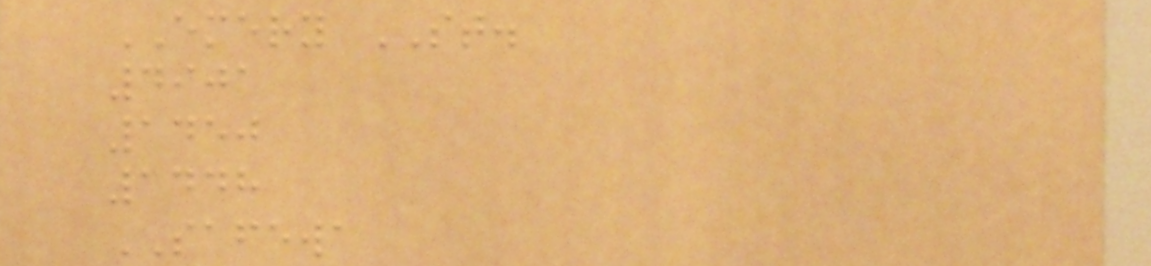EMERY ST.
4901
1450
1448
SAFEWA
